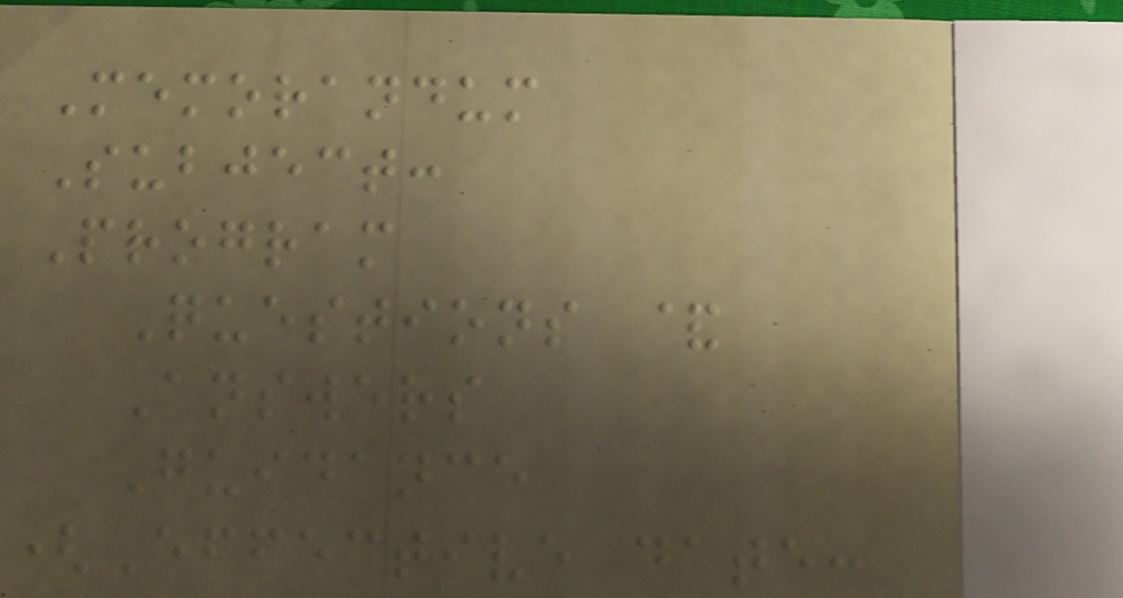Memorandum
Subject:
Program
Questions &
Answers
Guidance
(Effective date:
